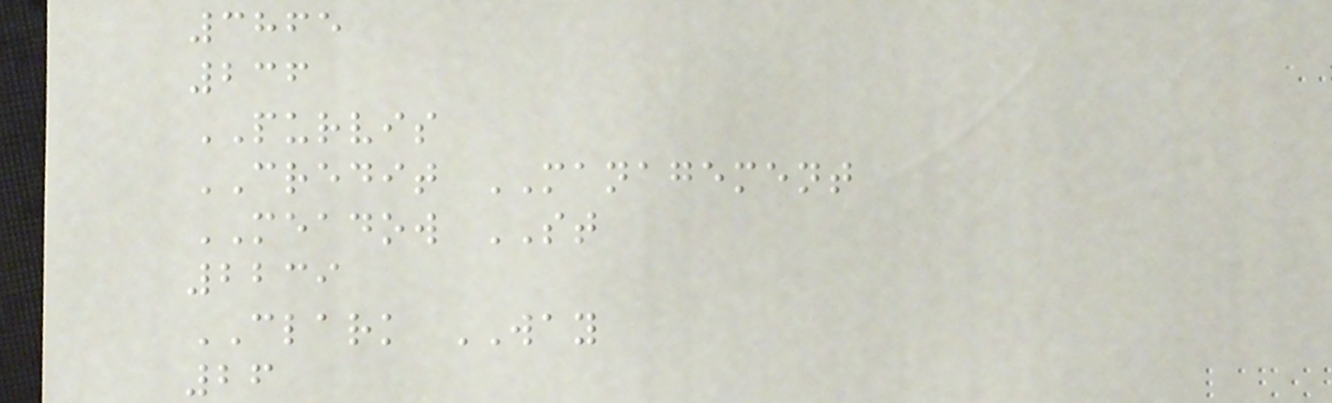3865
236
PURVIS
CREDIT MANAGEMENT
MEADOW ST
2239
CLARK WAY
26
